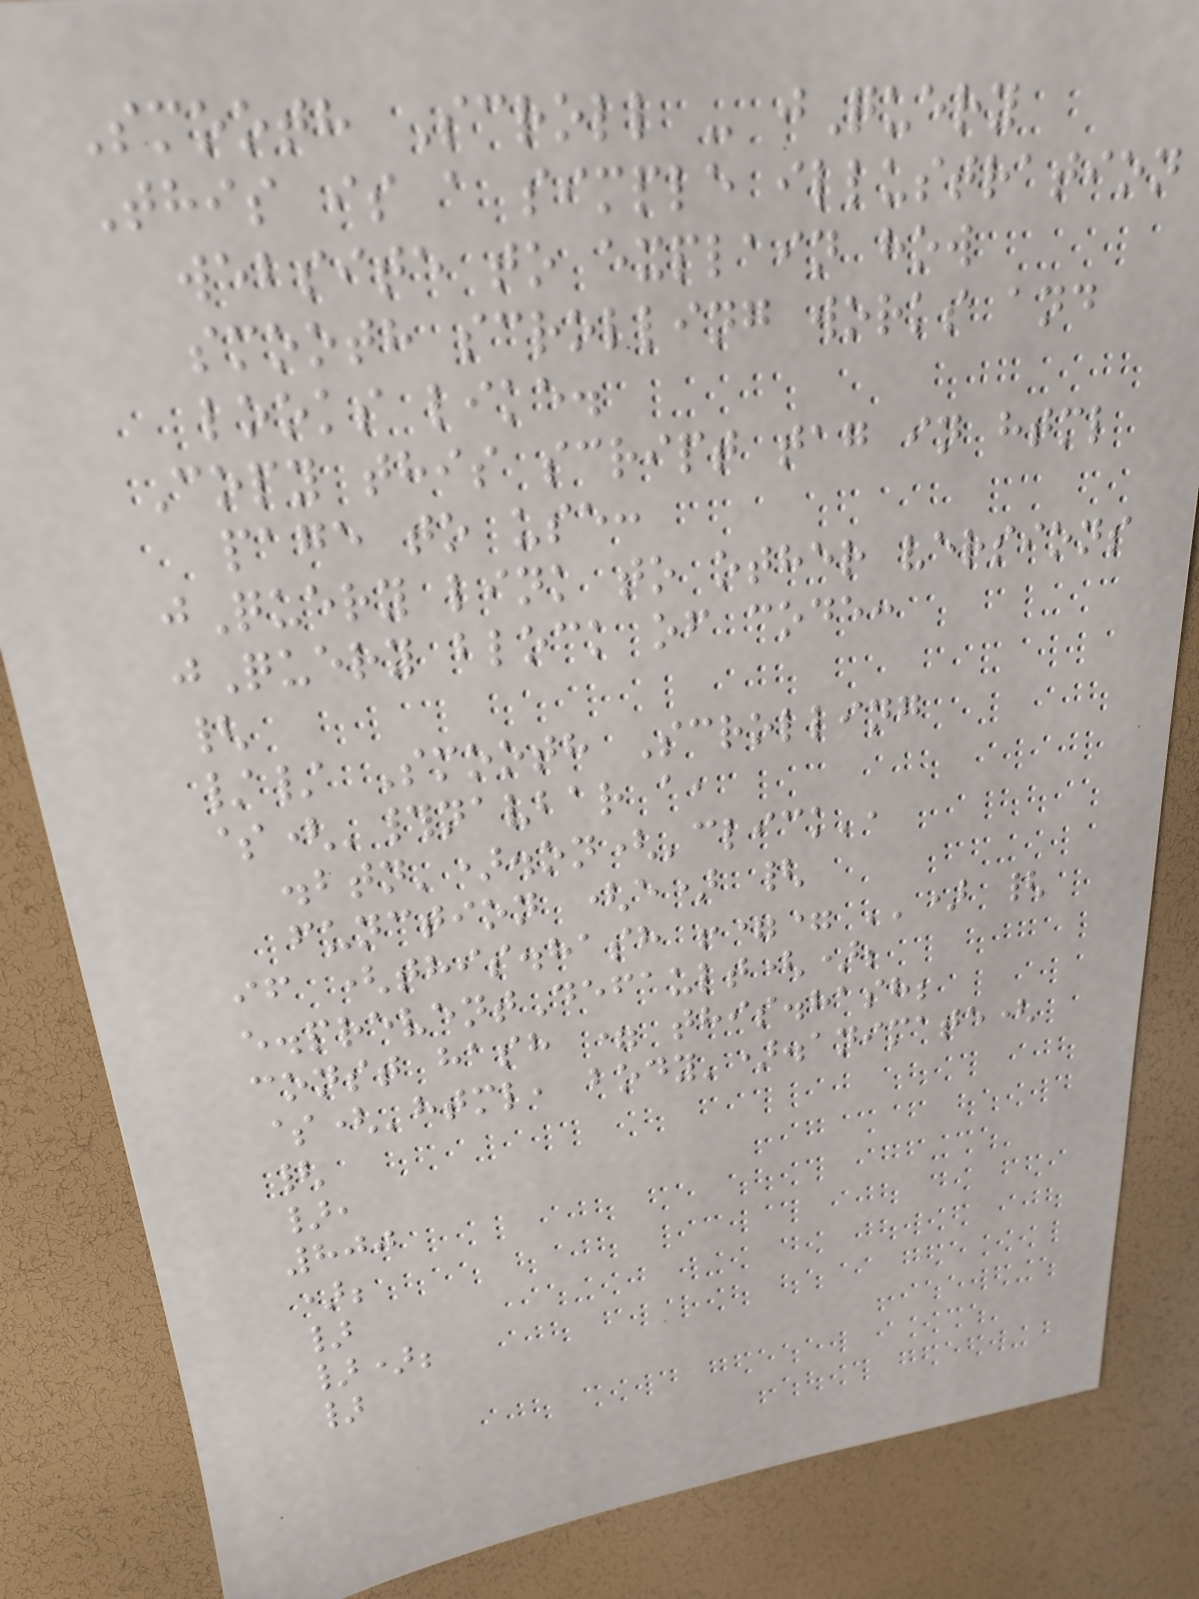Smooth Scroll - jQuery
This is a simple illustration
website to explain how
smooth scrolling works and
looks like.
Copy this script tag in html
page to use:
jQuery link to other versions
jQuery block of code:
{
// Smooth Scrolling
$('#navbar a,
.btn').on('click',
function (e) {
if (this.hash !== '') {
e.preventDefault();
const hash = this.hash;
$('html, body').animate(
{
},
800
);
}
});
}
